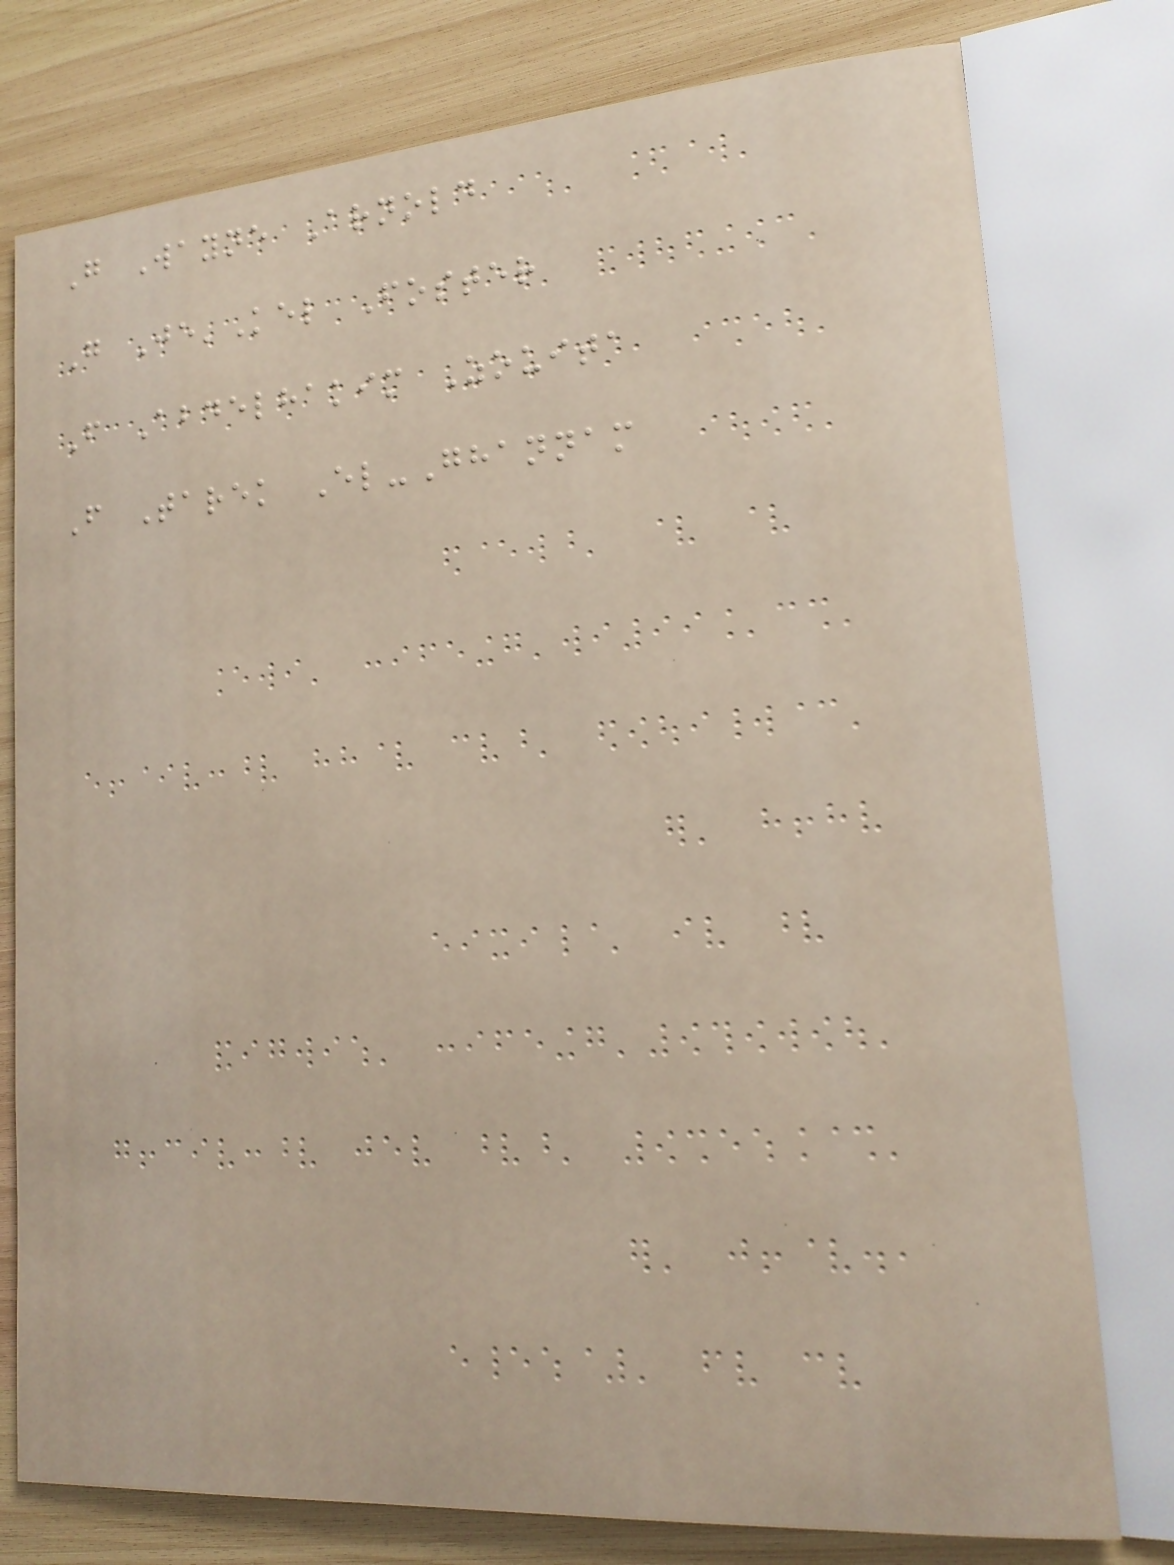G Wayne Arnold
G Je'Kel Foster
F Abdelhakim Zouita
F Tarek El-Ghannam
